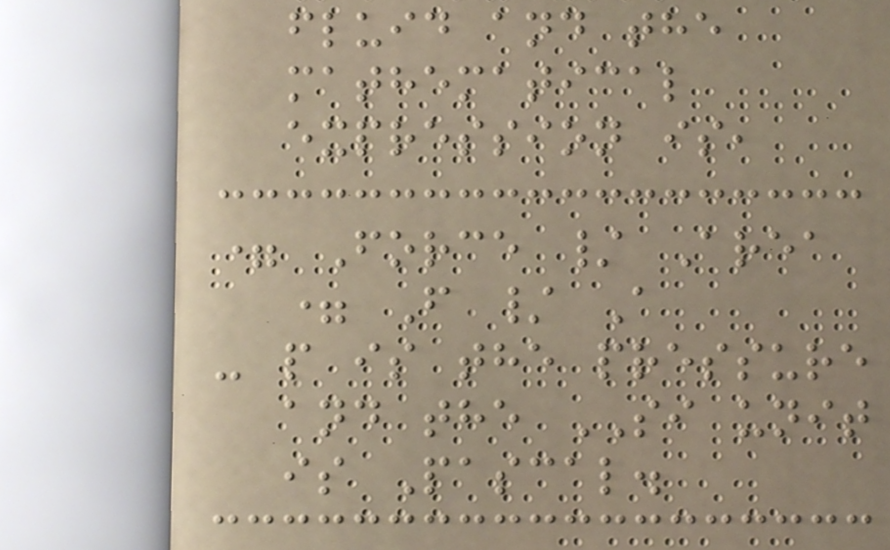fluid and the
mathematical
expression is,
= Force / Area
= F / A
- p is the pressure
and the SI unit
is Pascal.
